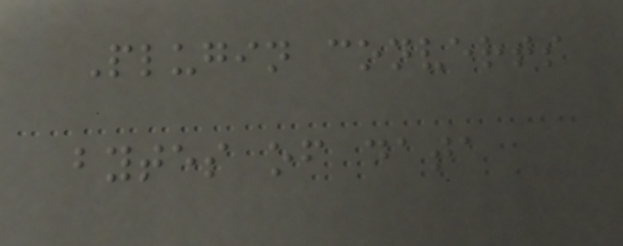Plugin converts
bytes of data
